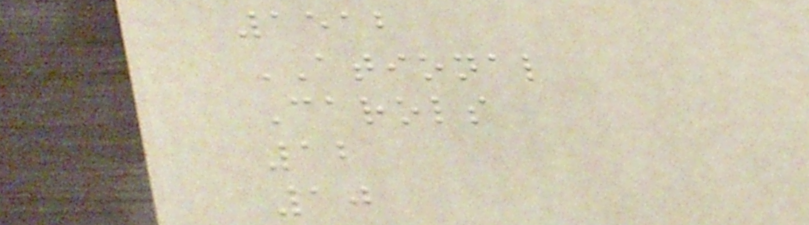1512
ATIONAL
Carols
12
10
